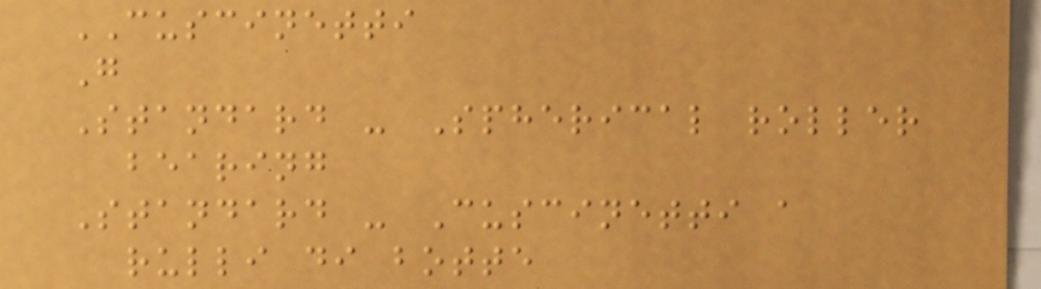CUSCINETTI
G
Standard - Spherical roller
bearing
Standard - Cuscinetti a
rulli di botte
